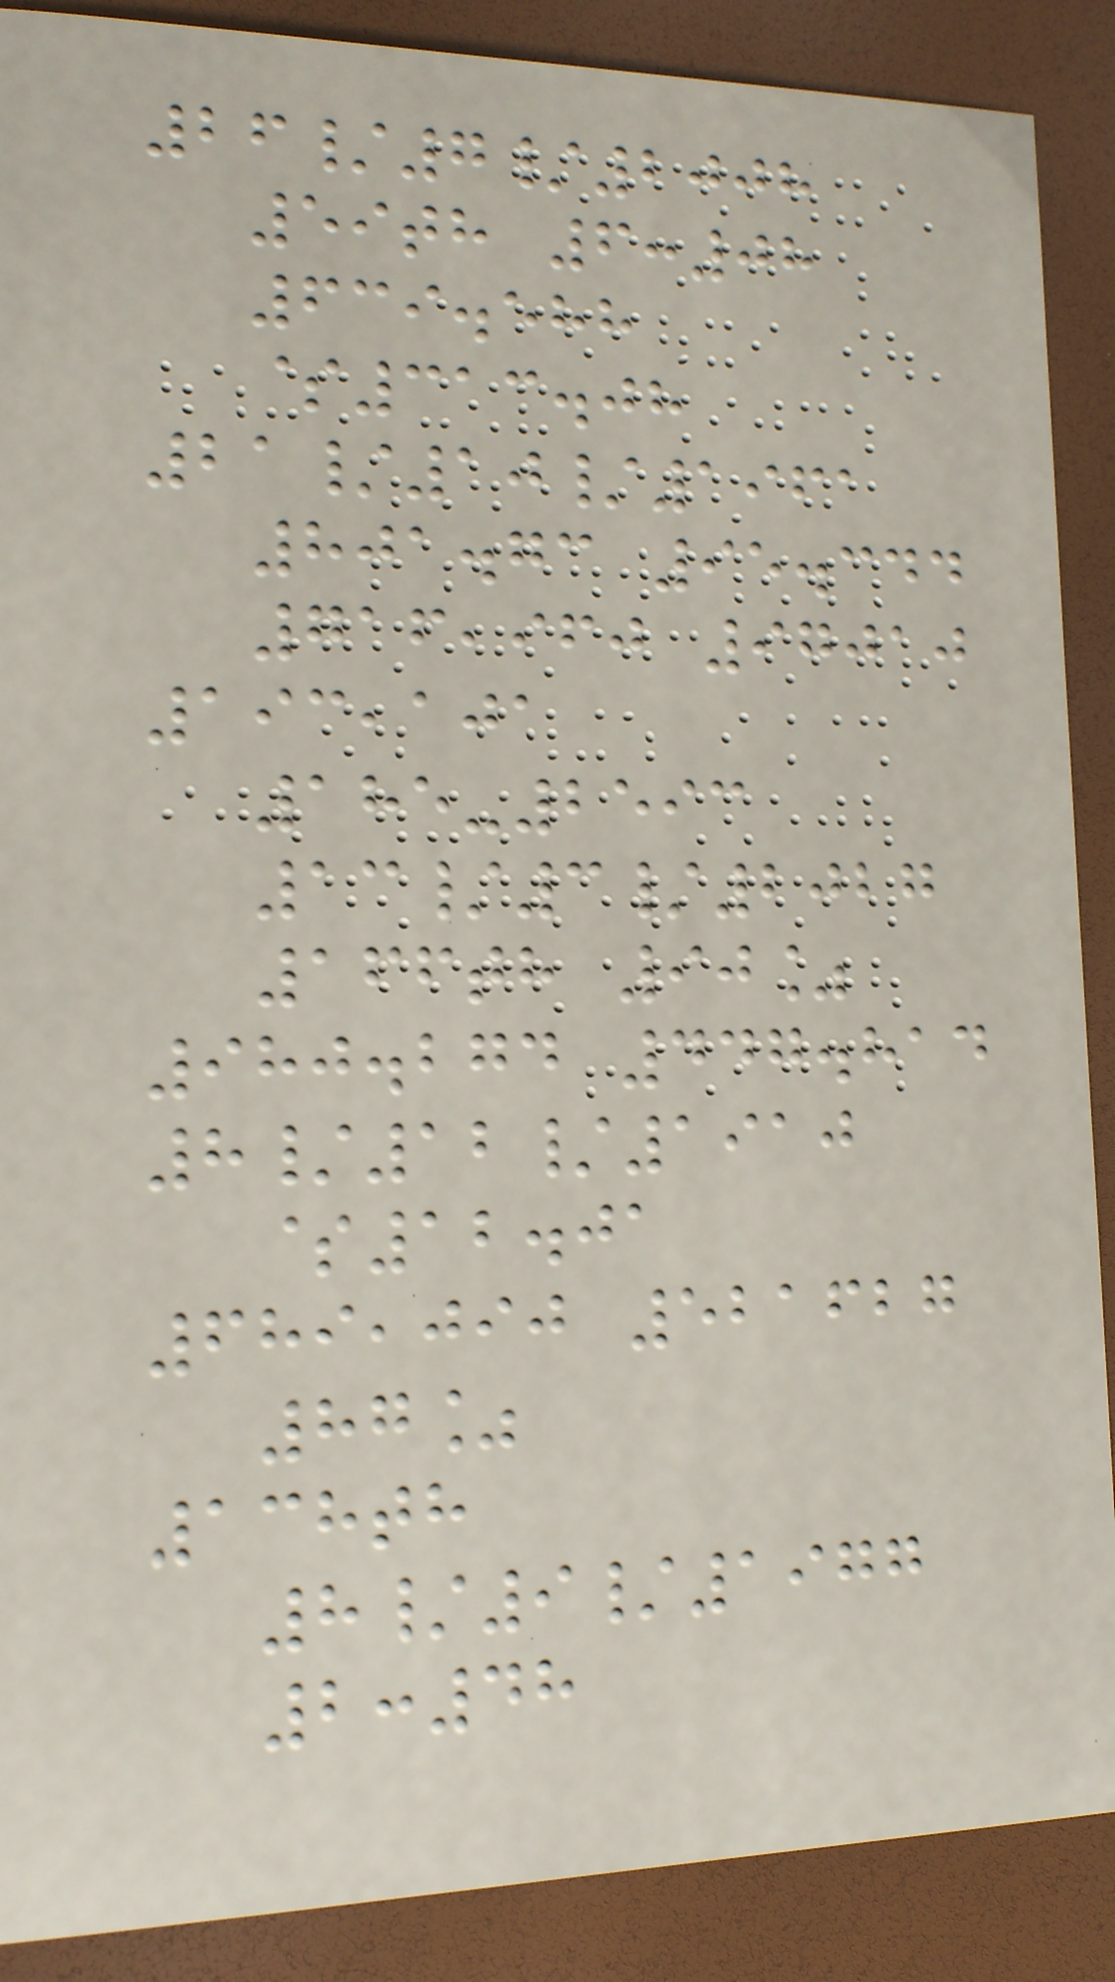26/7/2008
59th 6:08
639.588
$313.08
21/10/1961
801.73 95.344
716,960 97010
193,101
185-2593
13/3/2027
166th 90%
980.274 447.814
8/12/1910
$12.01
689,090 521627
87%
138th
8/9/1977
2:48
